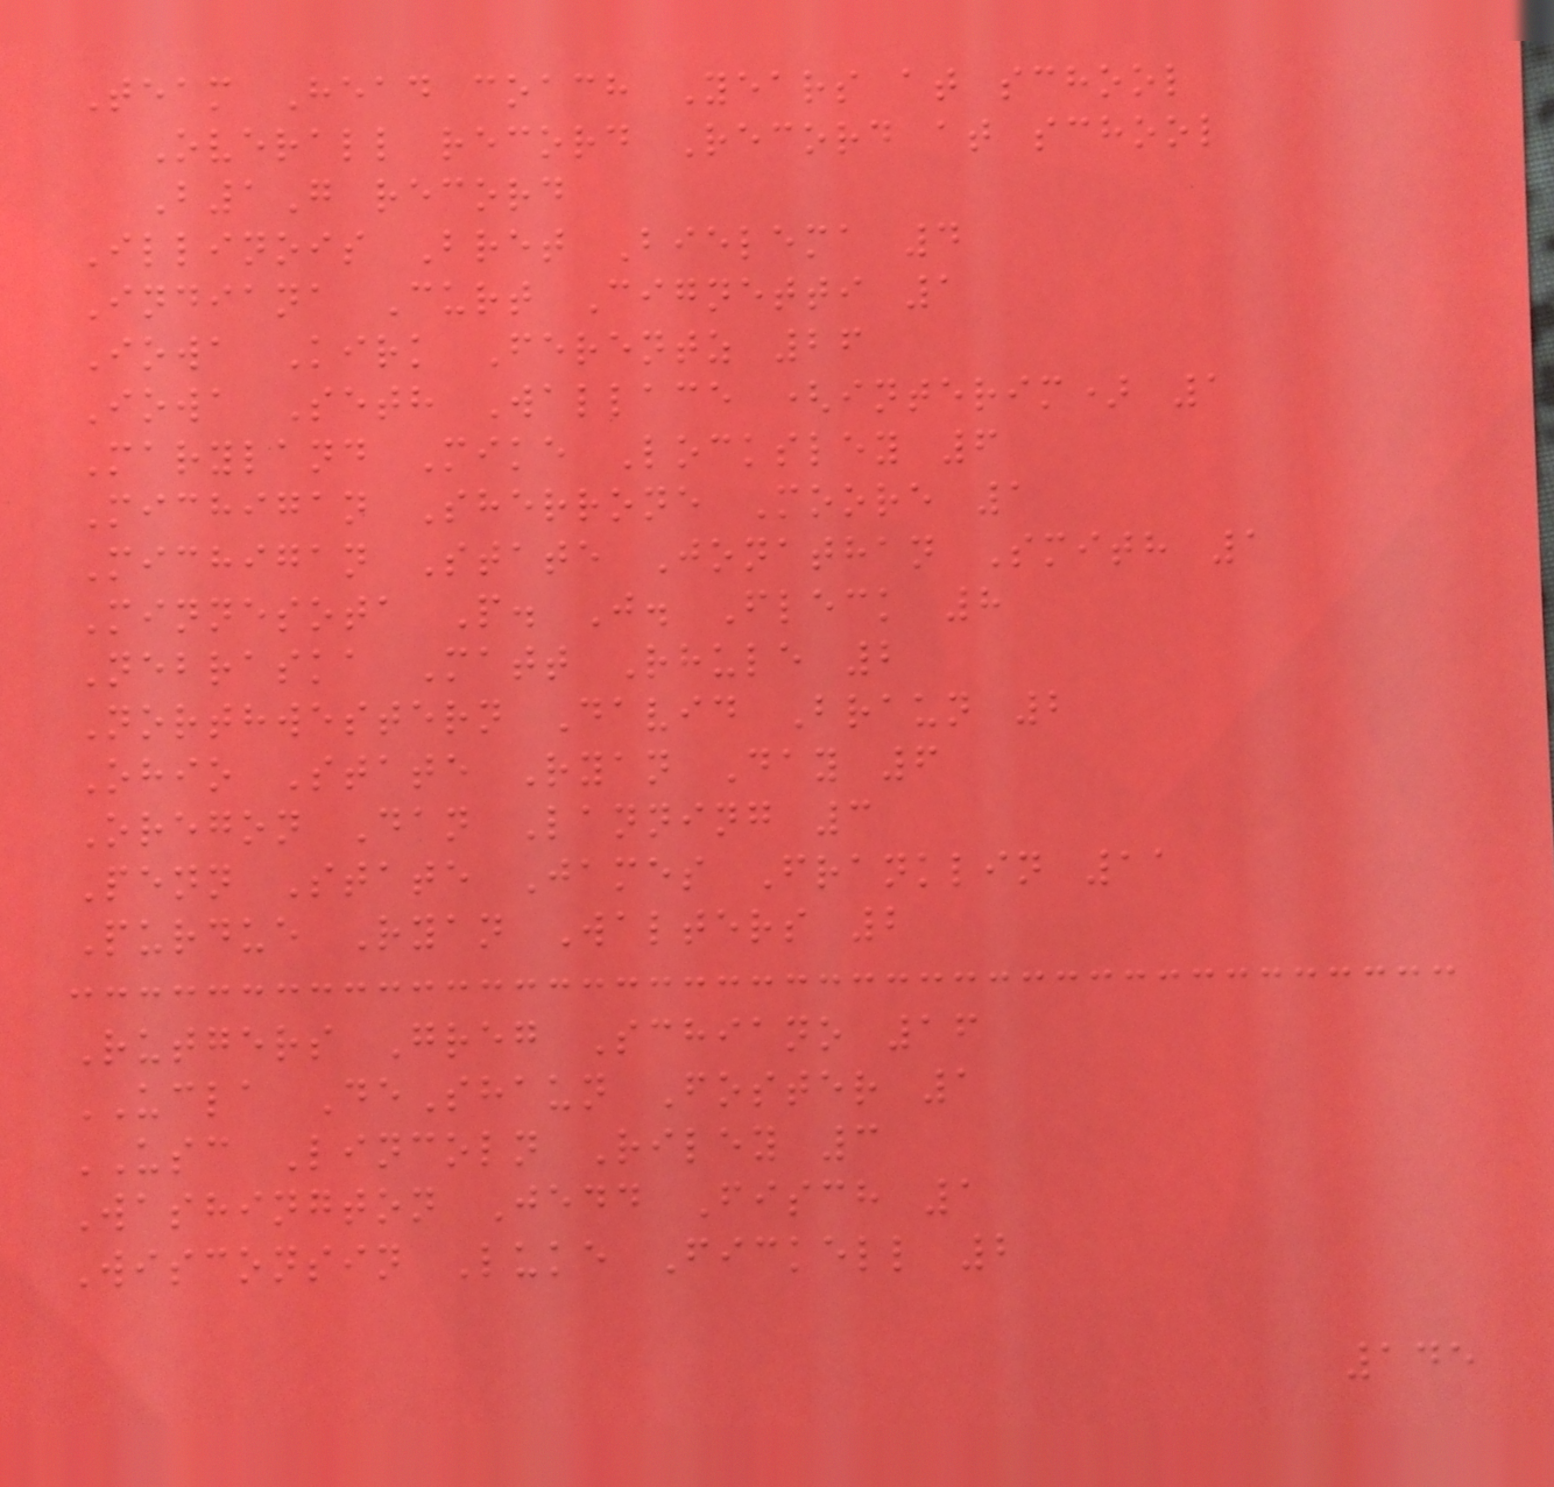Team Head coach Years at school
Overall record Record at school
B1G record
Illinois Bret Bielema 4
Indiana Curt Cignetti 1
Iowa Kirk Ferentz 26
Iowa Seth Wallace (interim) 1
Maryland Mike Locksley 6
Michigan Sherrone Moore 1
Michigan State Jonathan Smith 1
Minnesota P. J. Fleck 8
Nebraska Matt Rhule 2
Northwestern David Braun 2
Ohio State Ryan Day 6
Oregon Dan Lanning 3
Penn State James Franklin 11
Purdue Ryan Walters 2
Rutgers Greg Schiano 16
UCLA DeShaun Foster 1
USC Lincoln Riley 3
Washington Jedd Fisch 1
Wisconsin Luke Fickell 2
145
